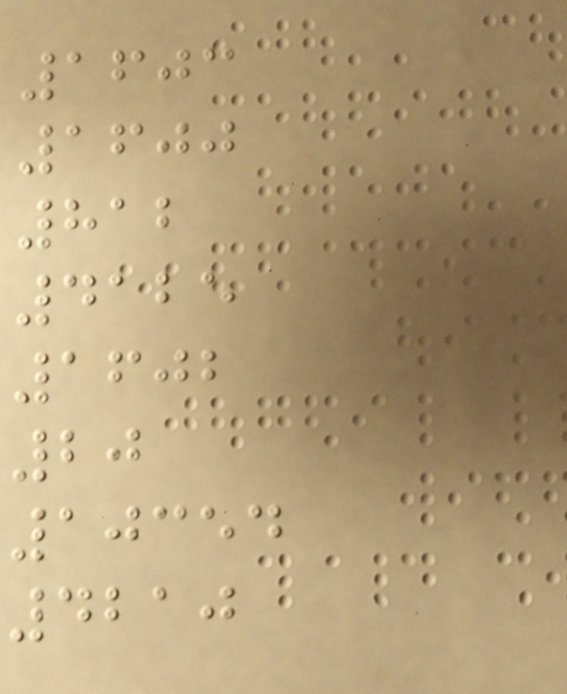1603
1600
812
4125
1602
20
10354
4210
